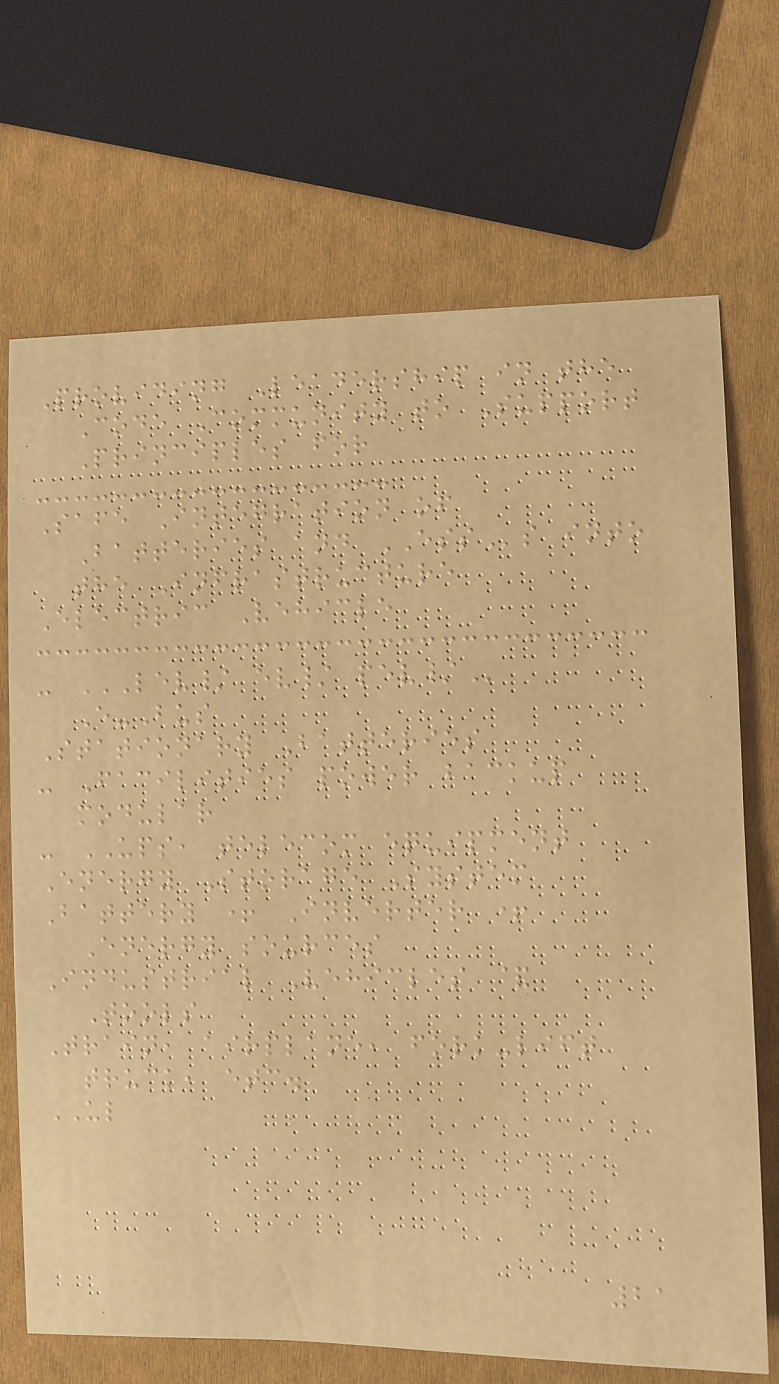Providing Leadership in the
Code Community to Support
Principles for
Safe Integration of
Batteries and ESSs into
the Infrastructure
Electric Vehicle
- LEV/ EV/ PEV/
E-Bus
Stationary Batteries
- Facilities power backup
modular
- UPS, telecom equipment
Energy Storage System
Battery + Inverter +
Energy sources
Industrial Vehicles &
Tools
Train, airplane, fork-lift
truck, etc.
UL
21
